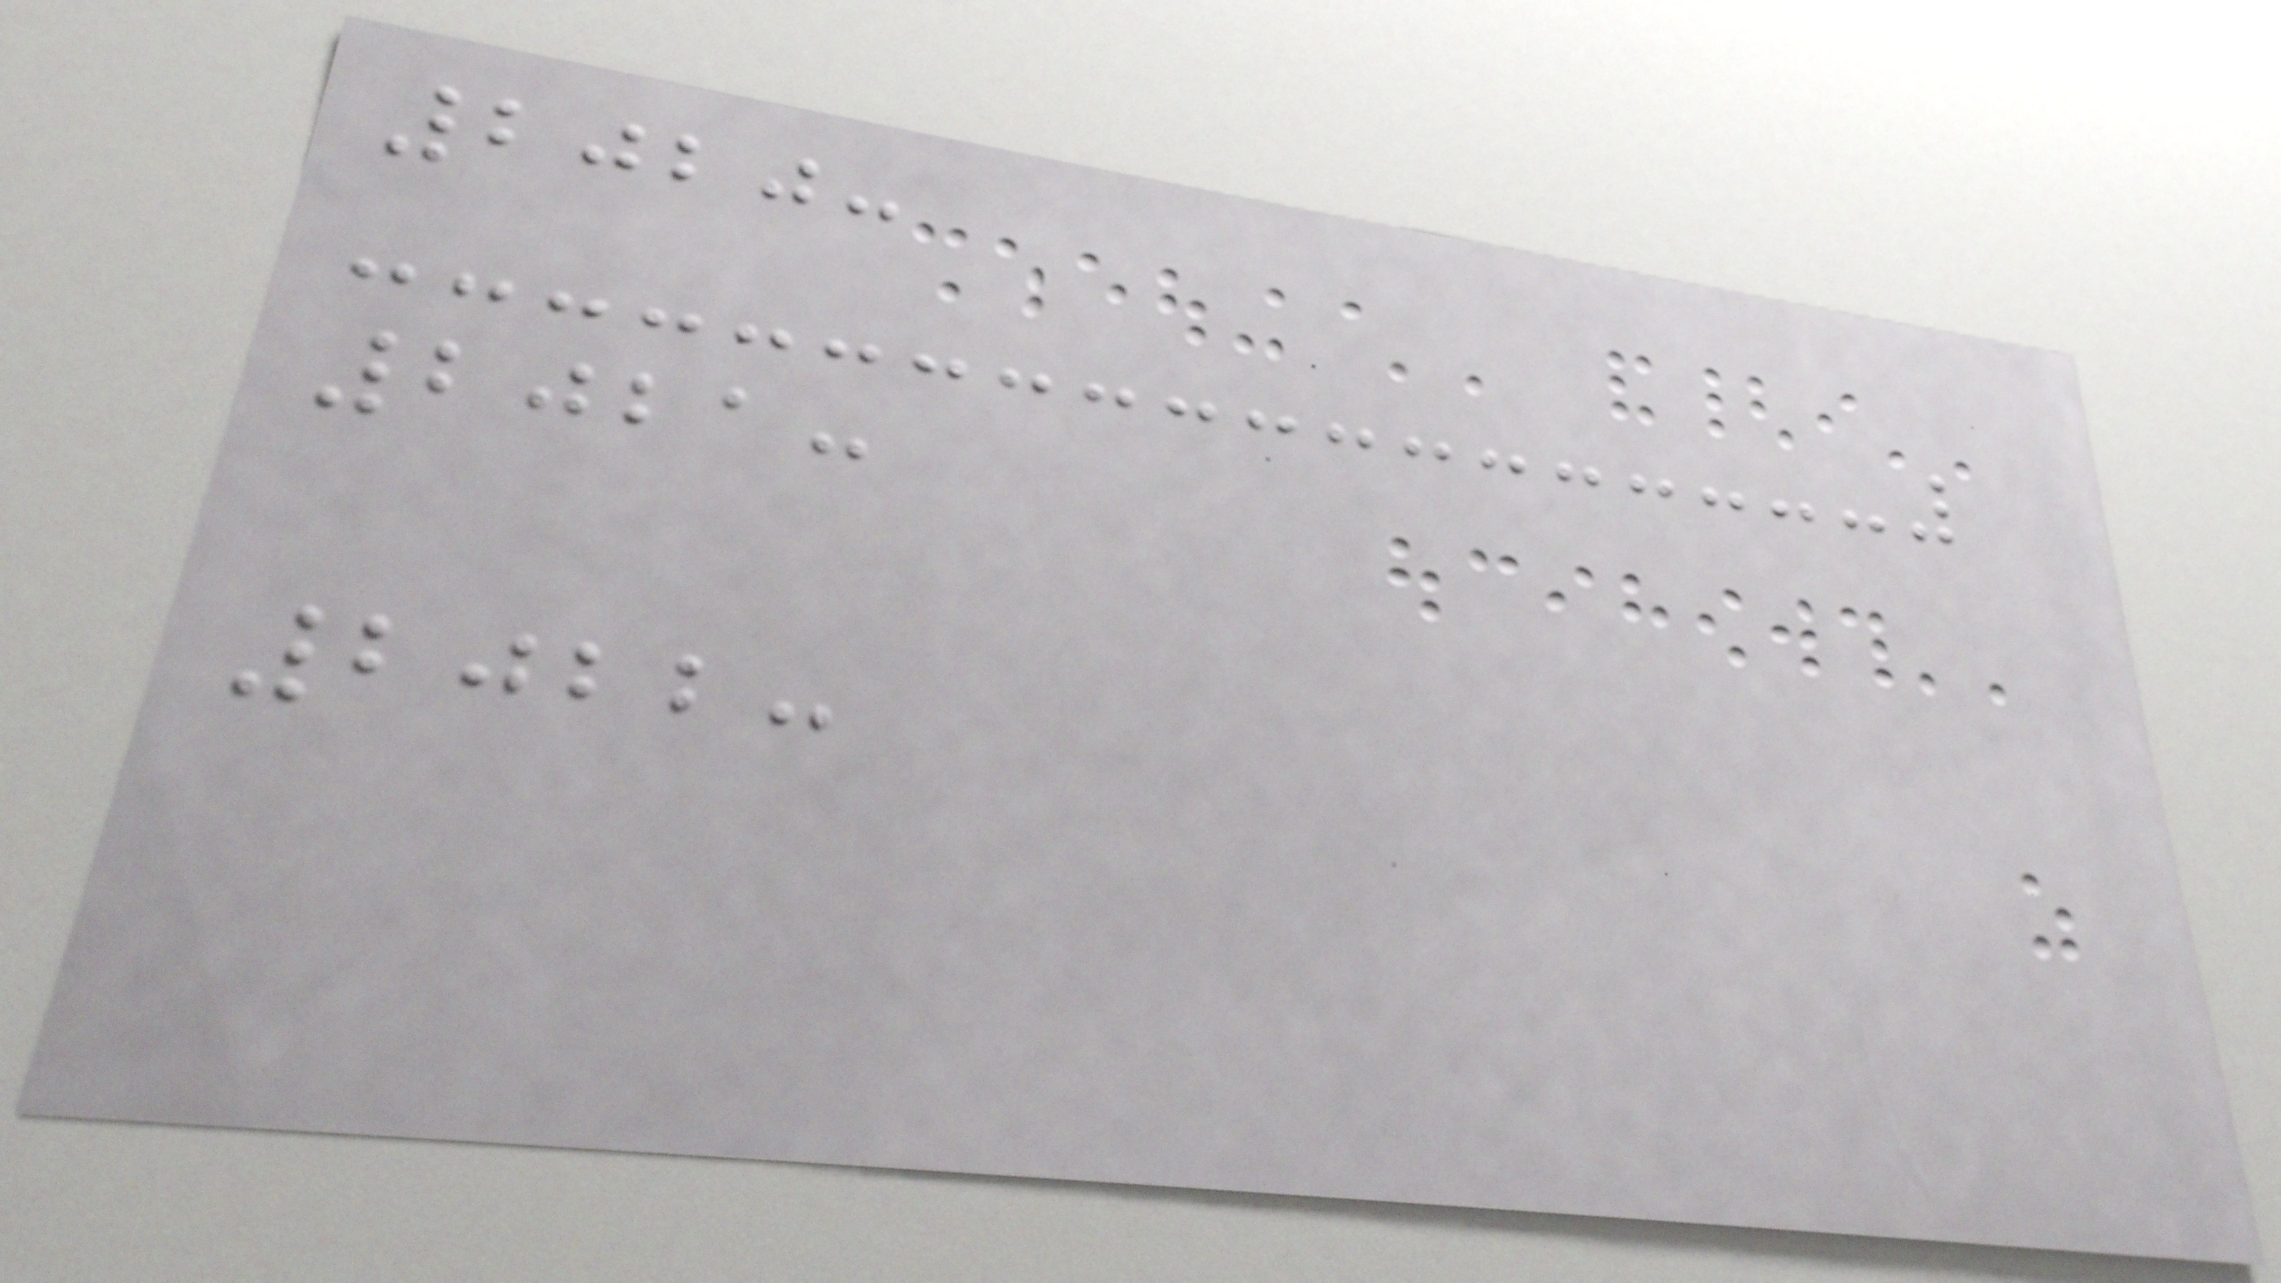2020:
2021:
2022:
